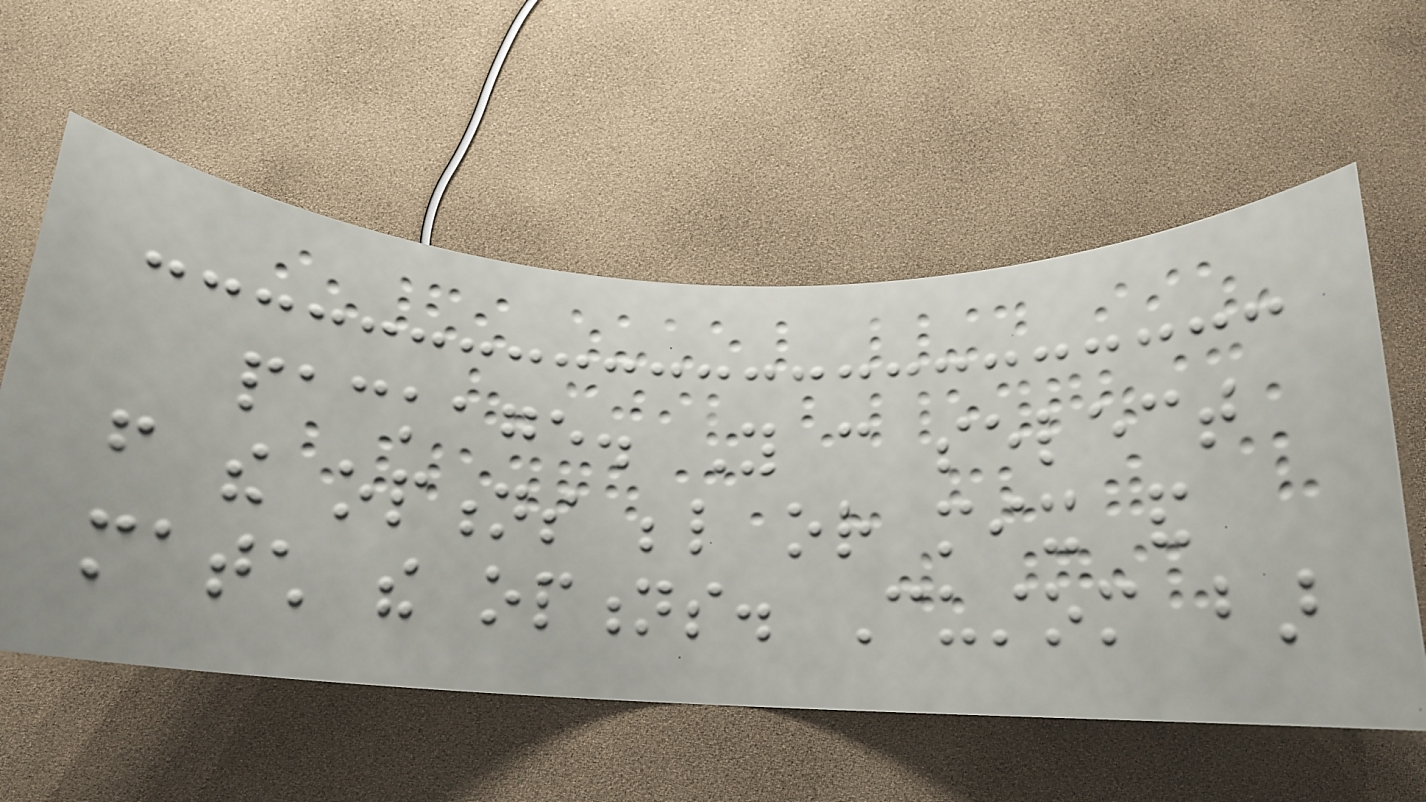package. You can select
from the options below or mix and
match the options. Custom bar
